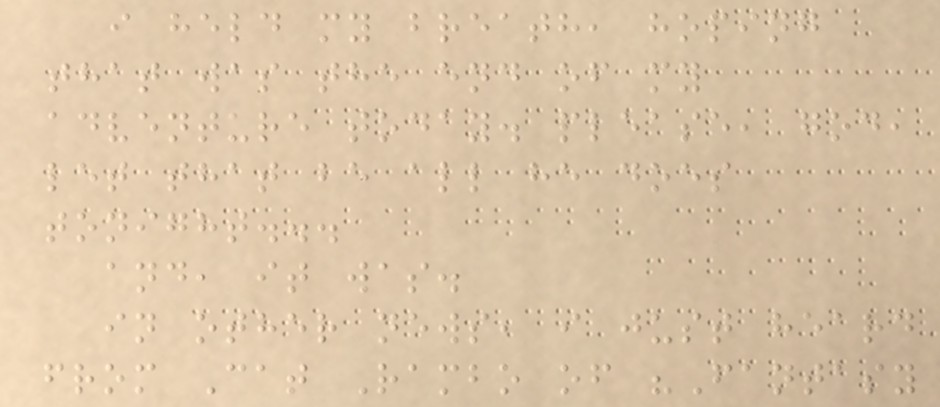i held my breath, hoping
that was the end of my
adventure today. please, god,
let that be all he does
tonight...
and, it was.
in other news, i just heard
from Cat Rambo of "Fantasy
